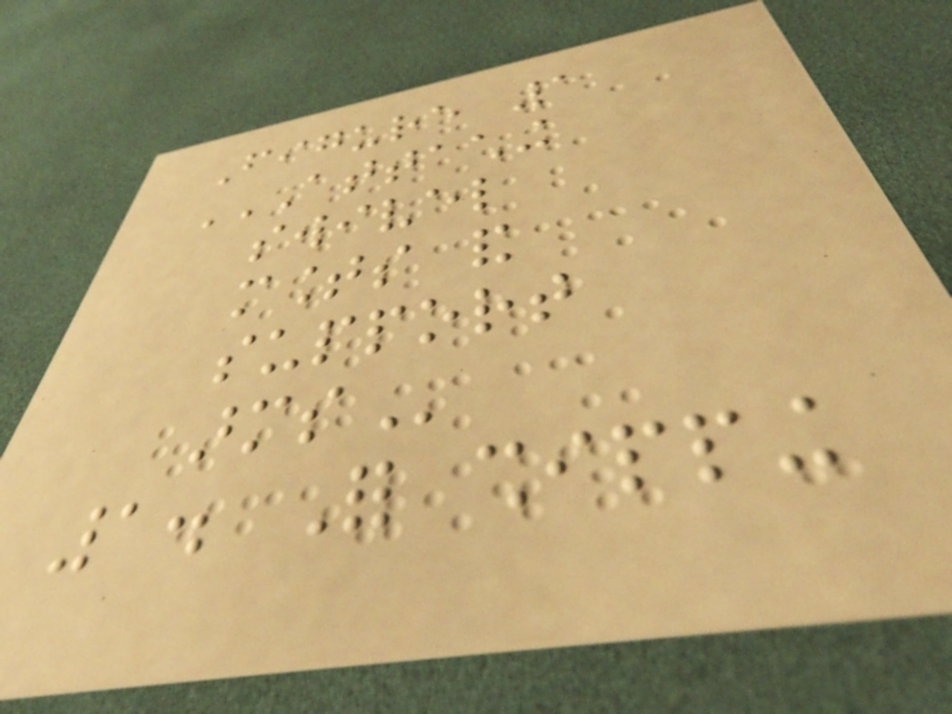Figure 1
ATTACHING
SWIVEL
MOUNTS AND
SUPPORT
ARMS
1. For shipping
